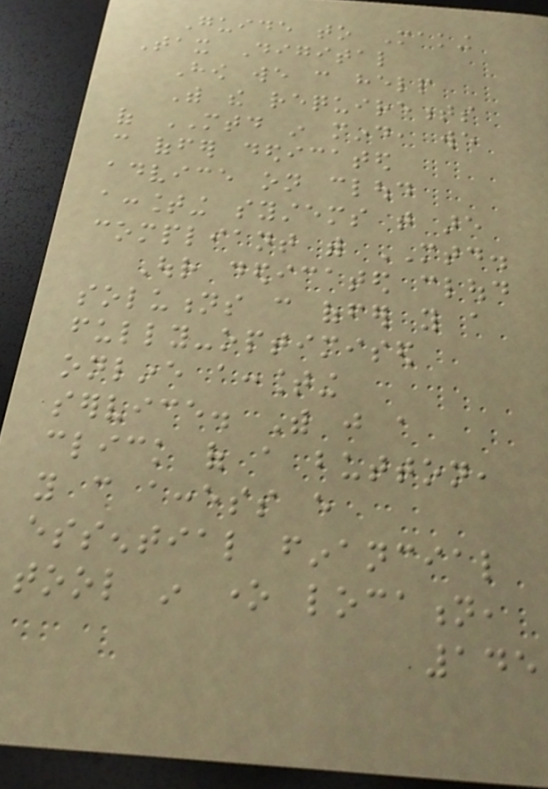Guide to Making
Tax Digital
How we can help
With the requirements
of MTD in mind, we
can offer dedicated
advice on cloud
accounting systems that are
compliant with MTD.
Our dedicated cloud
solutions can offer you a
fully-optimised
online accounting
service. With just a
click of a button,
you can access every
essential financial
tool in one location,
145
